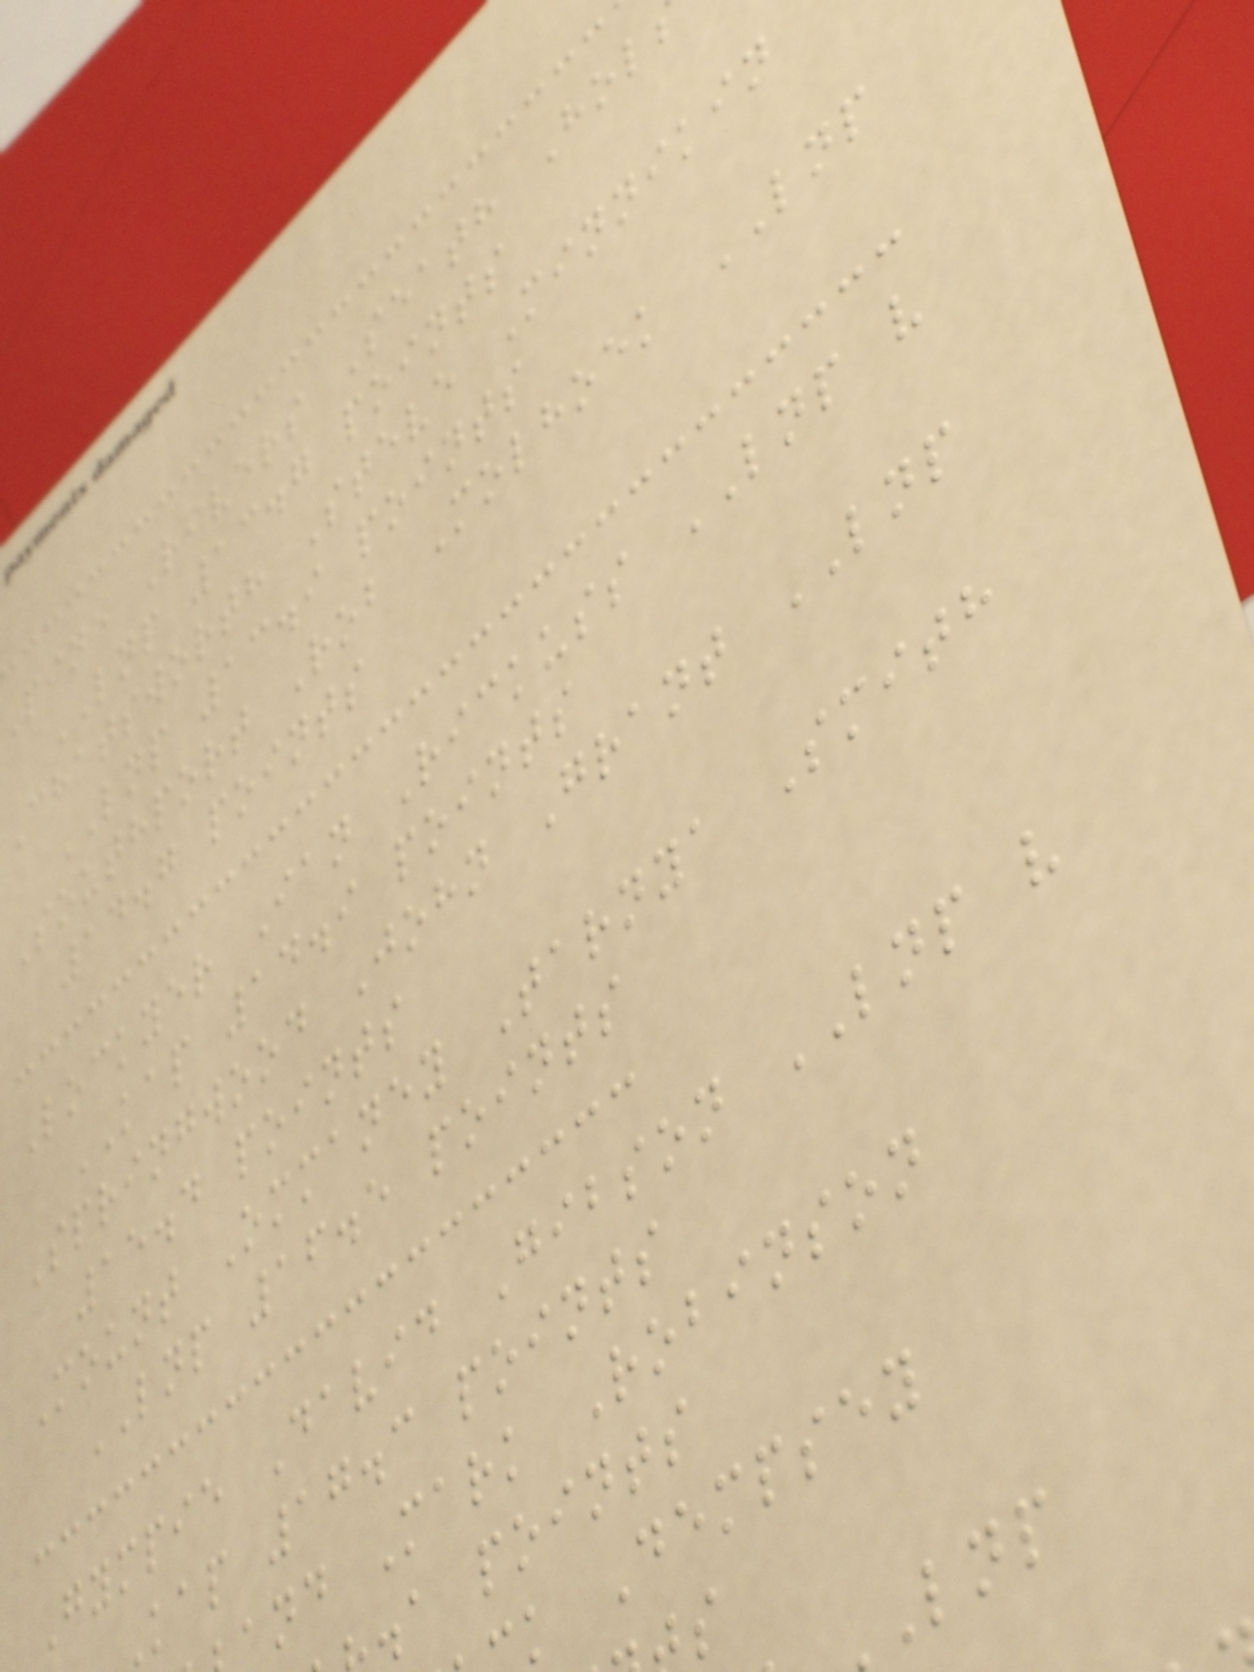Pine Rivers Seath Hol
LNP 13.7 points
Chatsworth Steve Minnikin
LNP 13.9 points
Southport Rob Molhoek LNP
14.7 points
Lockyer Ian Rickuss LNP v
KAP 14.9 points
Springwood John Grant LNP
15.4 points
Mount Ommaney Tarnya Smith
LNP 16.5 points
Gympie David Gibson LNP v
kap 17.3 points
and Mark Robinson
.a points
k Dempsey
